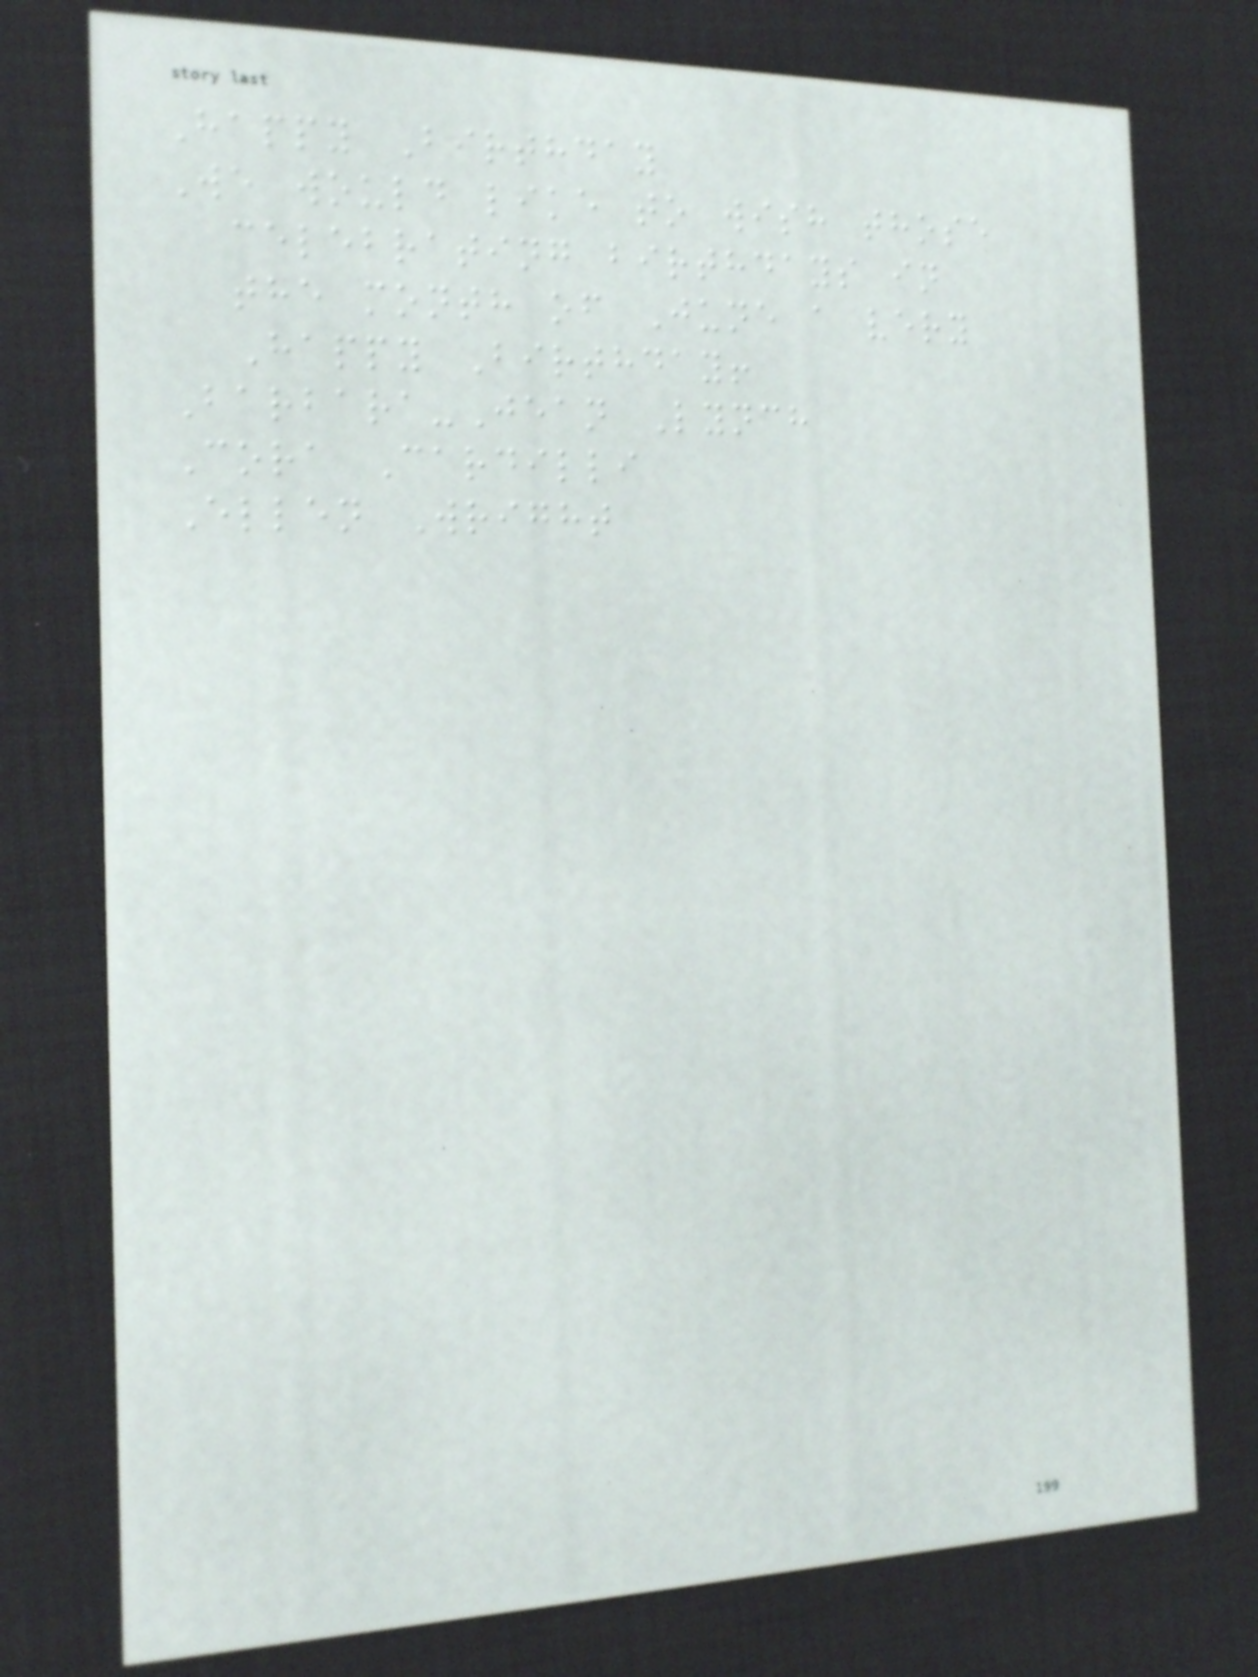Happy Birthday
We would like to wish those
celebrating birthdays in
the month of June a very
Happy Birthday!
Barbara-Jean Lynch
Cora Cardilli
Ellen Wright
